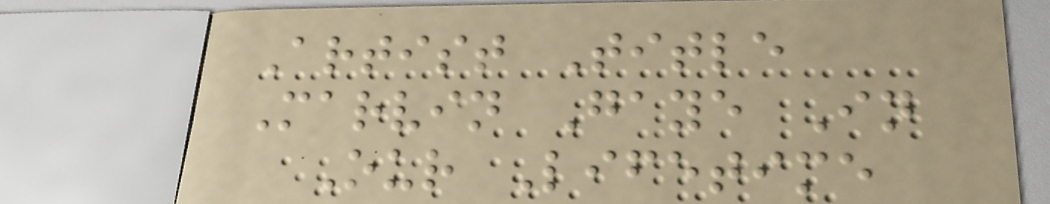Artist Title
Marvin Gaye In
Our Lifetime
